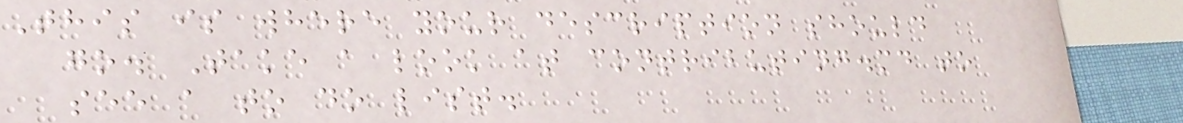This is where your description should
go. Take a look at contributing.md to
see a to do list.
